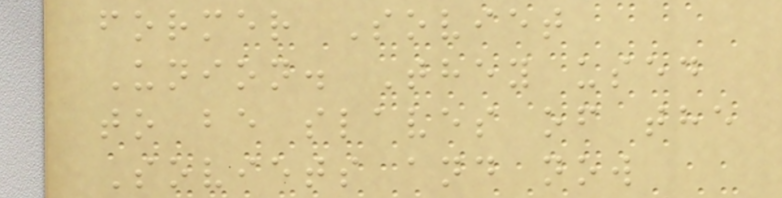former Soviet
Union. They used
to be slaves of the
Soviets and now
